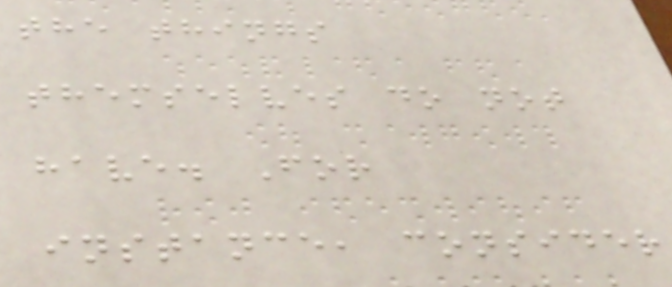the things
themselves do not
have. For
instance, consider
